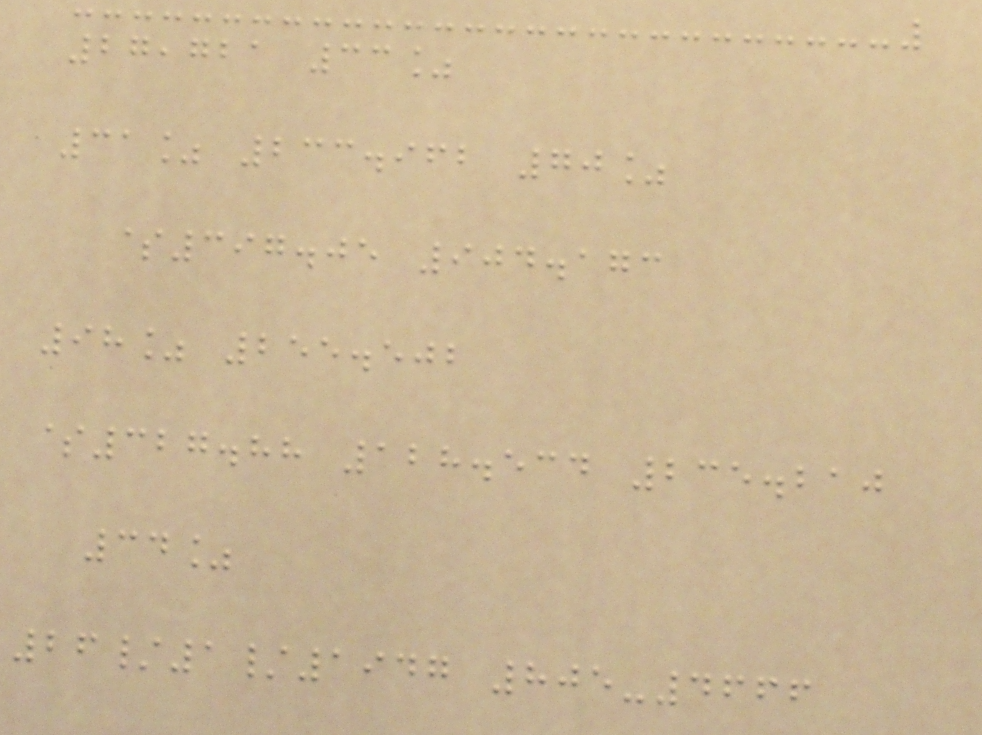27,721 33%
31% 233.962 70%
$397.05 904.173
98% 255.502
$327.88 128.534 235.210
34%
26/1/1947 805-4666
